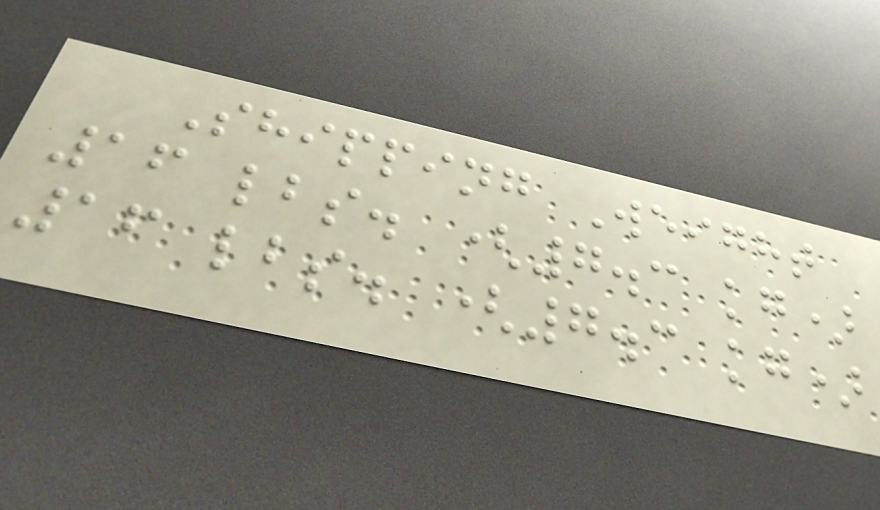Shipping Weight
16 lbs. (7.3 kg)
16 lbs. (7.3 kg)
